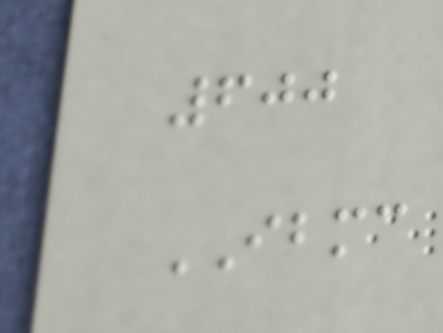600
IBMC
